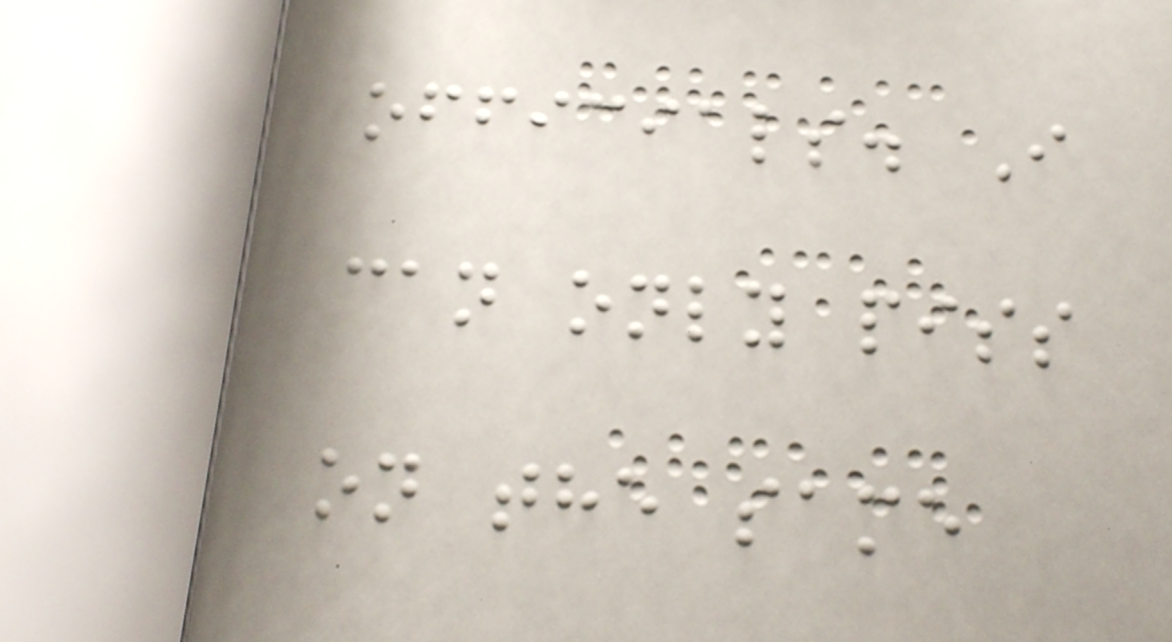officials. I
can only piss
on the same
